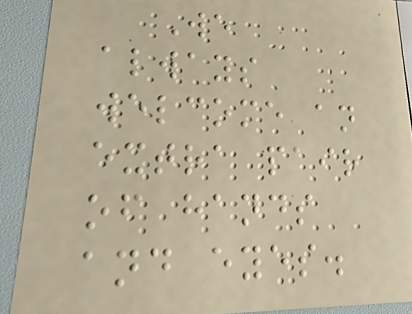We
always
welcome an
extra pair
of hands
and eyes.
